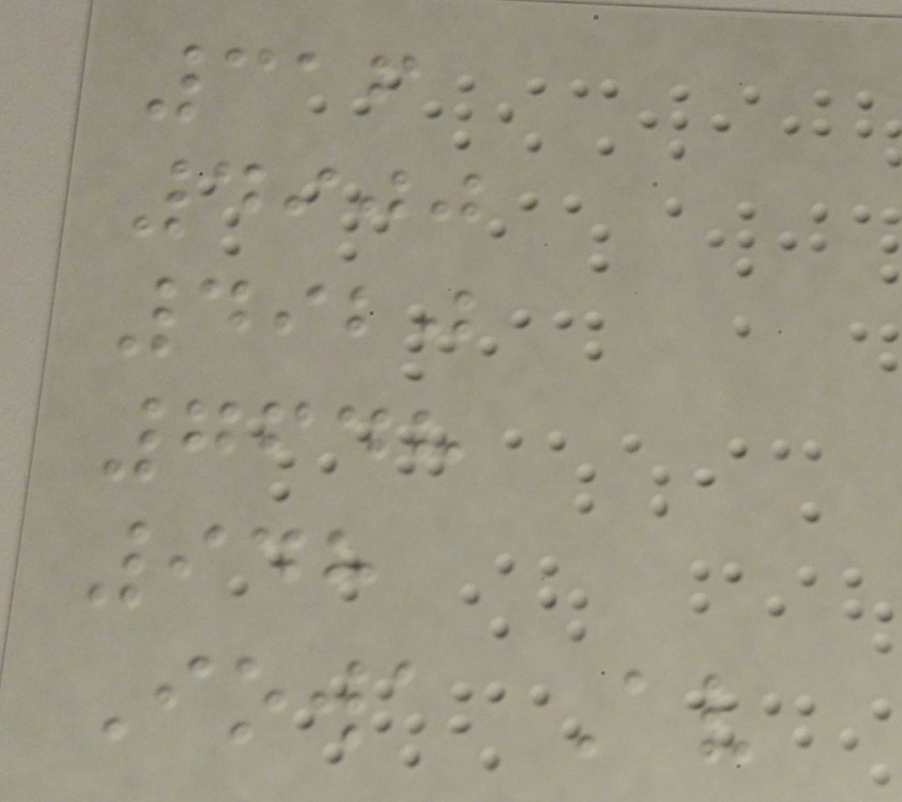316
4900
4920
7648
948
Iowa Av
